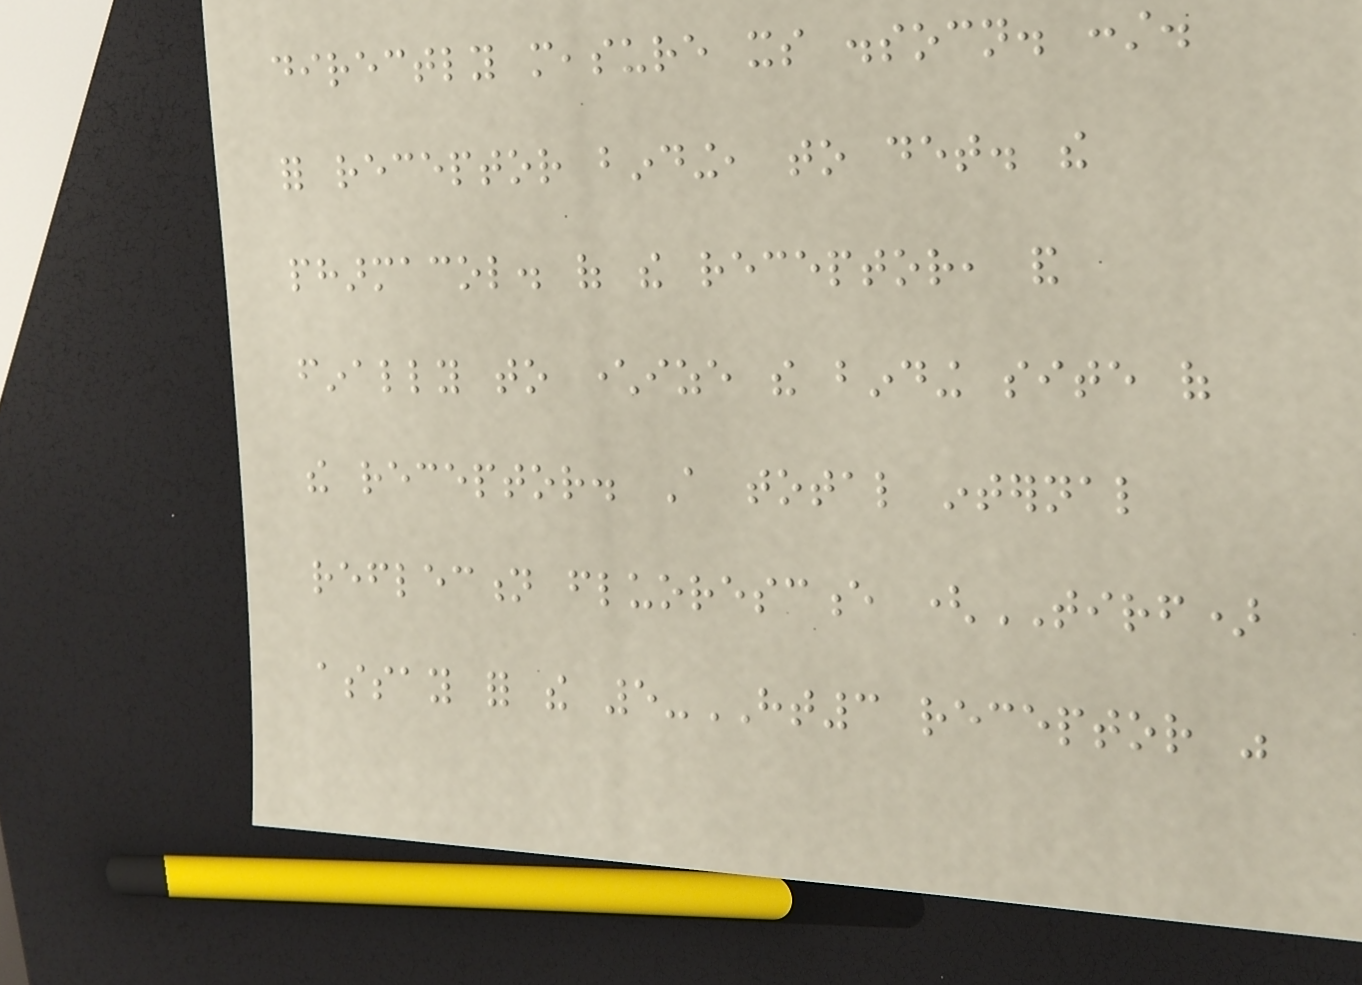directly measure its dissocn. const.
for receptor binding, to det. the
pharmacol. of the receptor, and
finally to characterize the binding site of
the receptor. A total internal
reflection fluorescence (TIRF)
assay for the 5-HT3 receptor was
